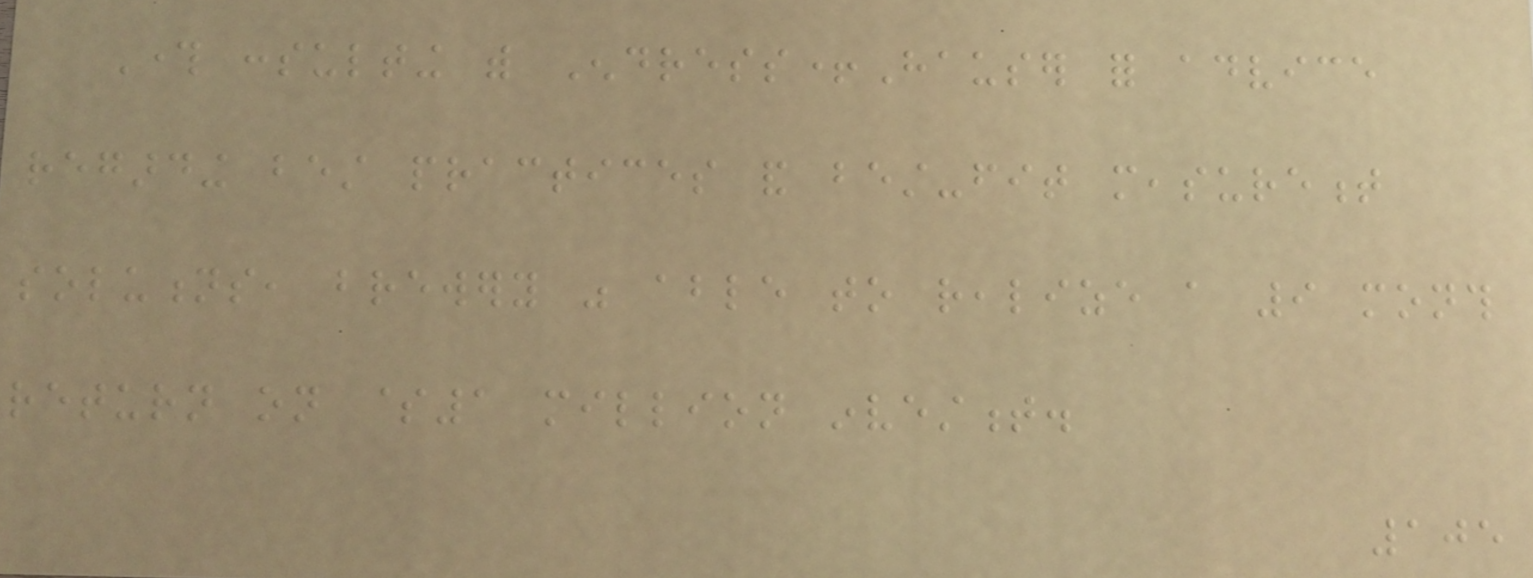Through consulting with Endress+Hauser for advice
regarding best practices and best-fit measurement
solutions, brewery was able to realize a 9 month
return on $1 million investment.
105
